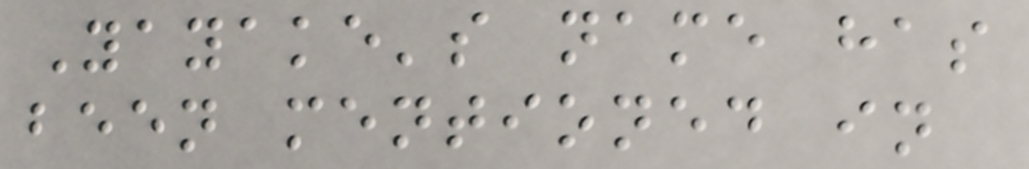Yayake's name has
been mentioned in
